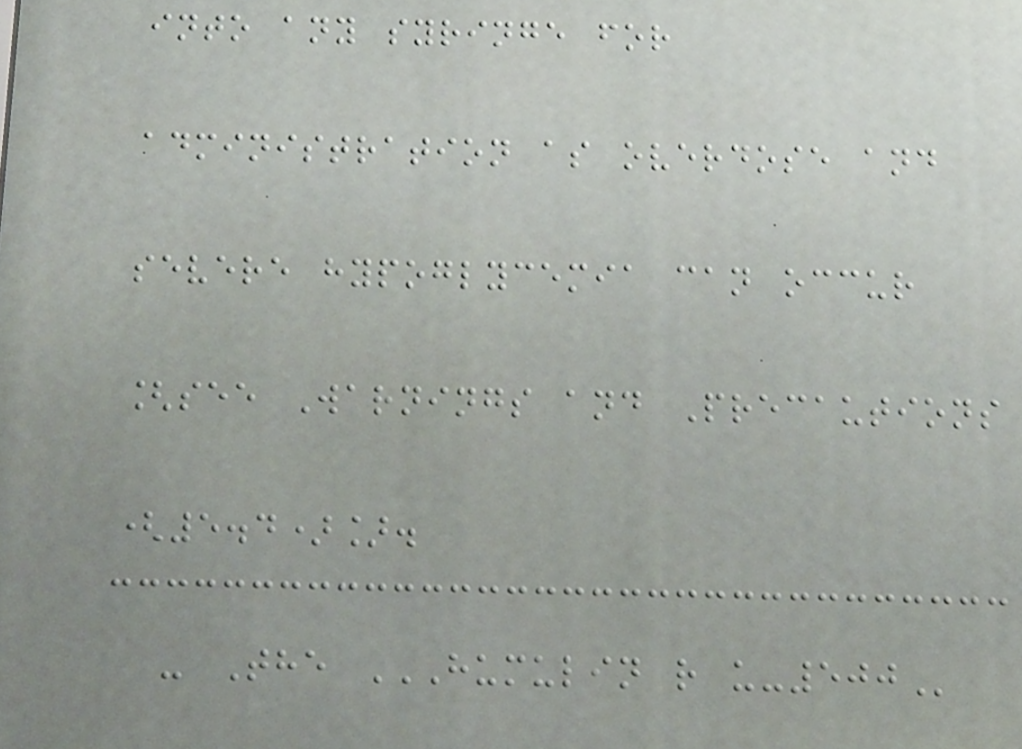into any syringe for
administration as overdose and
severe hypoglycemia can occur
[see Warnings and Precautions
(5.4)].
- The HUMULIN R U-500
